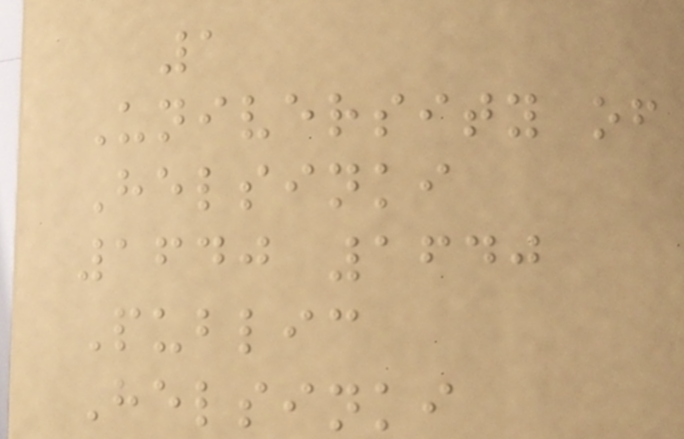1
University of
Helsinki
1640 1640
Public
Helsinki
